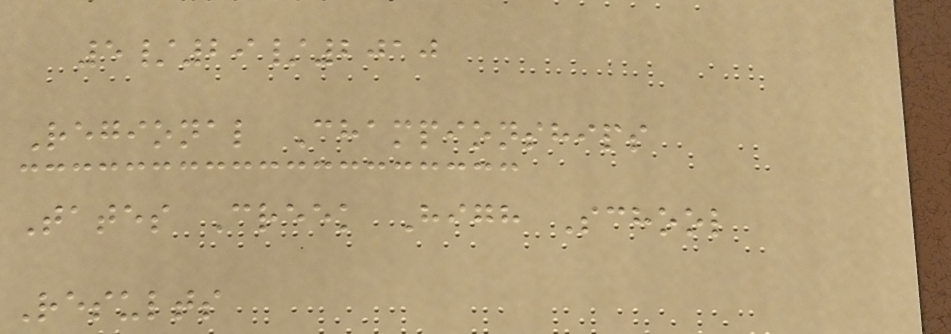5/29/2010
Regional Championships
Tates Creek High School
Results
